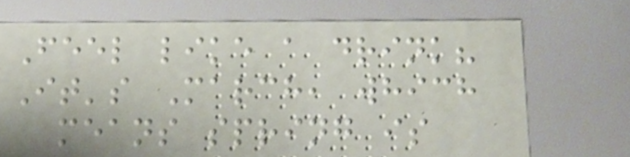Feel like a drink?
It's March, which
means spring is
